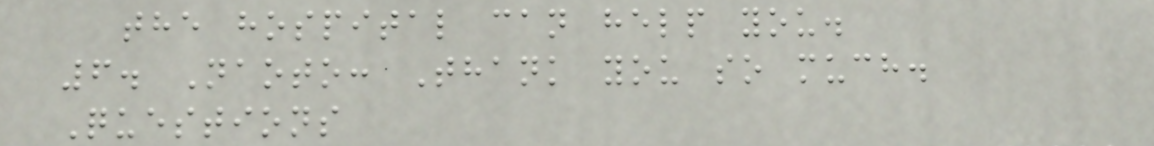the hospital can help you.
6. Naoto: Thank you so much.
Questions
